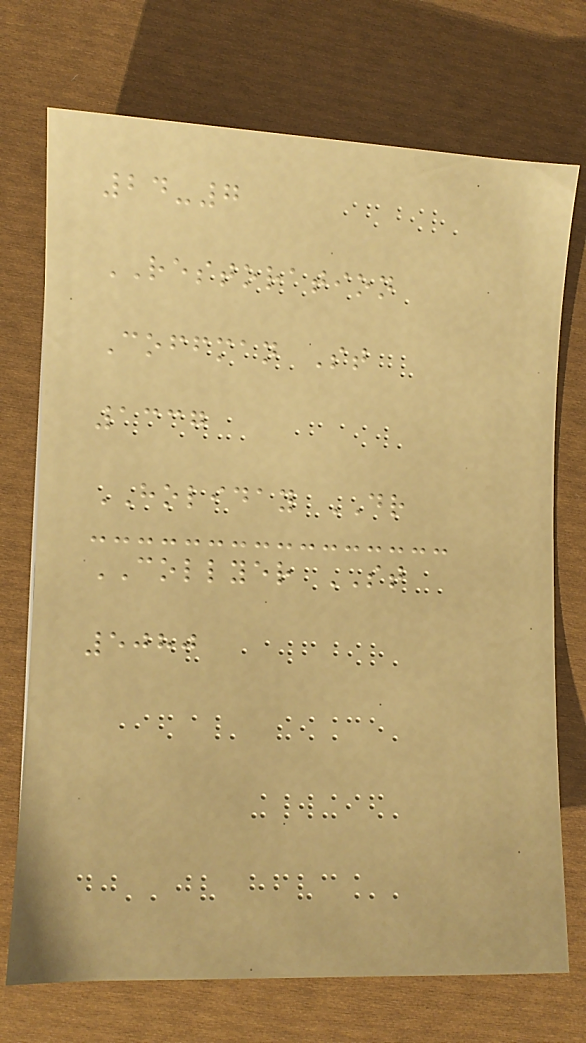24-7
RESTORATION
Coffman St
1337
HOLIDAY DR
COLLYER ST
5080
